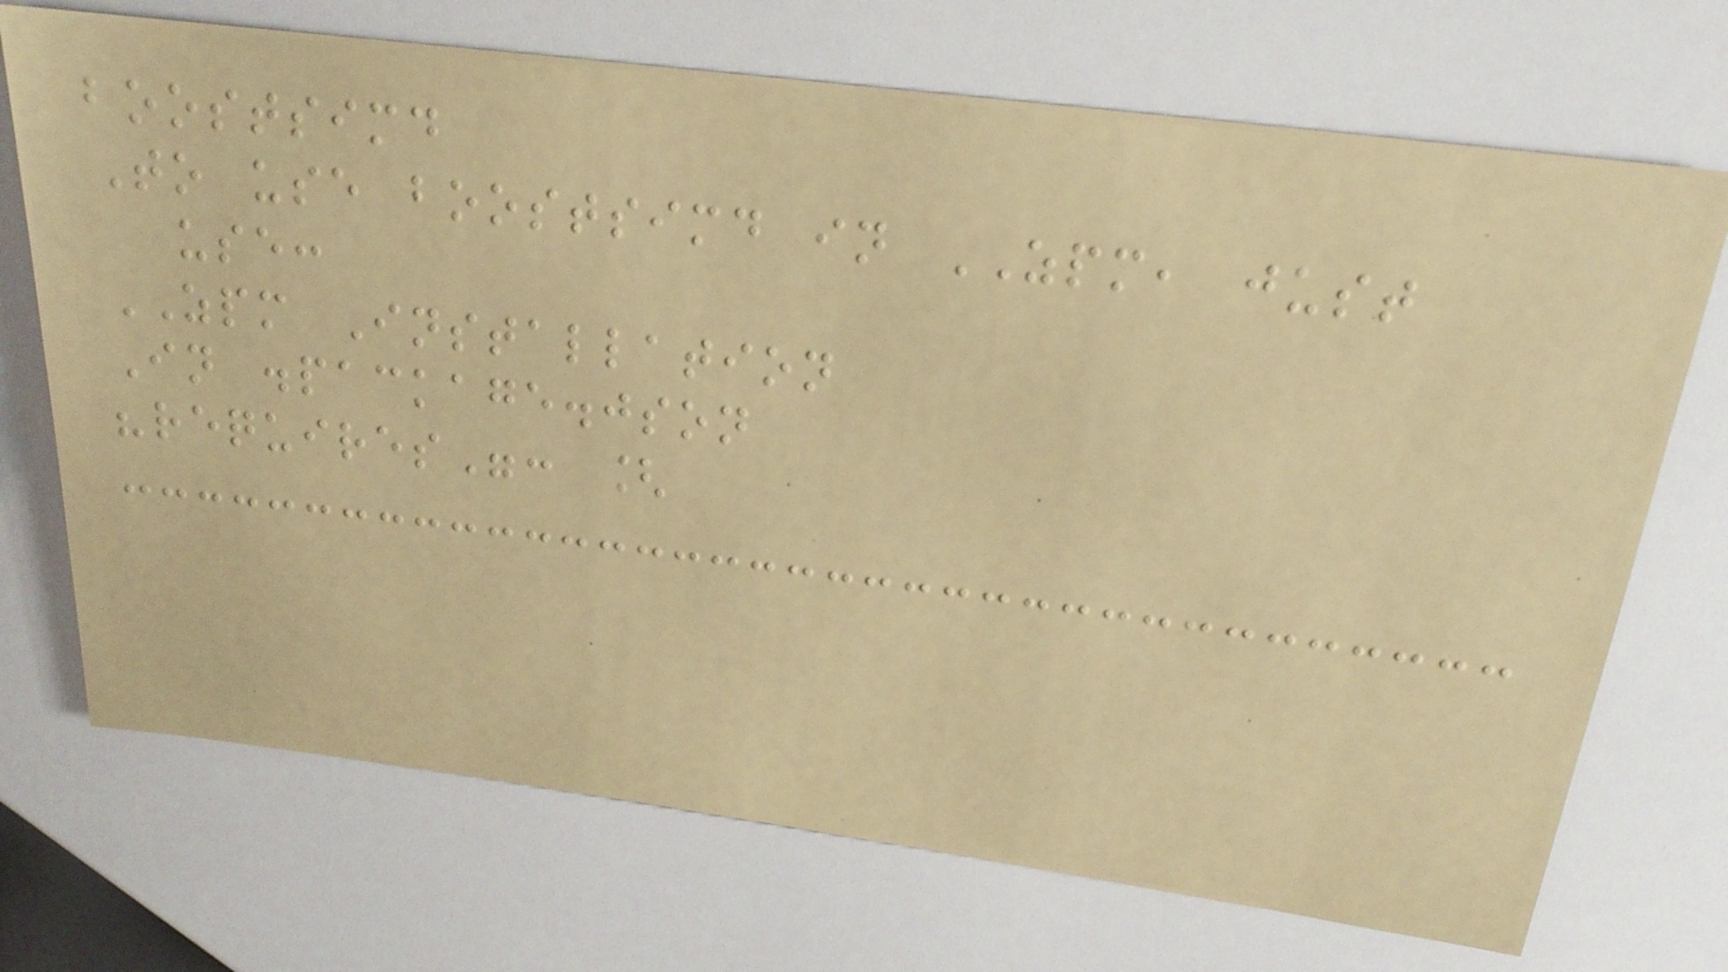boostsimd
To use boostsimd in ZPM, just
use:
ZPM Installation
In .package.json
"requires": [
